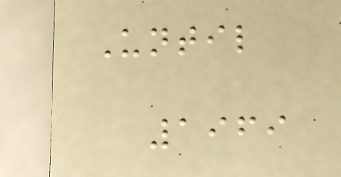Until
1969
